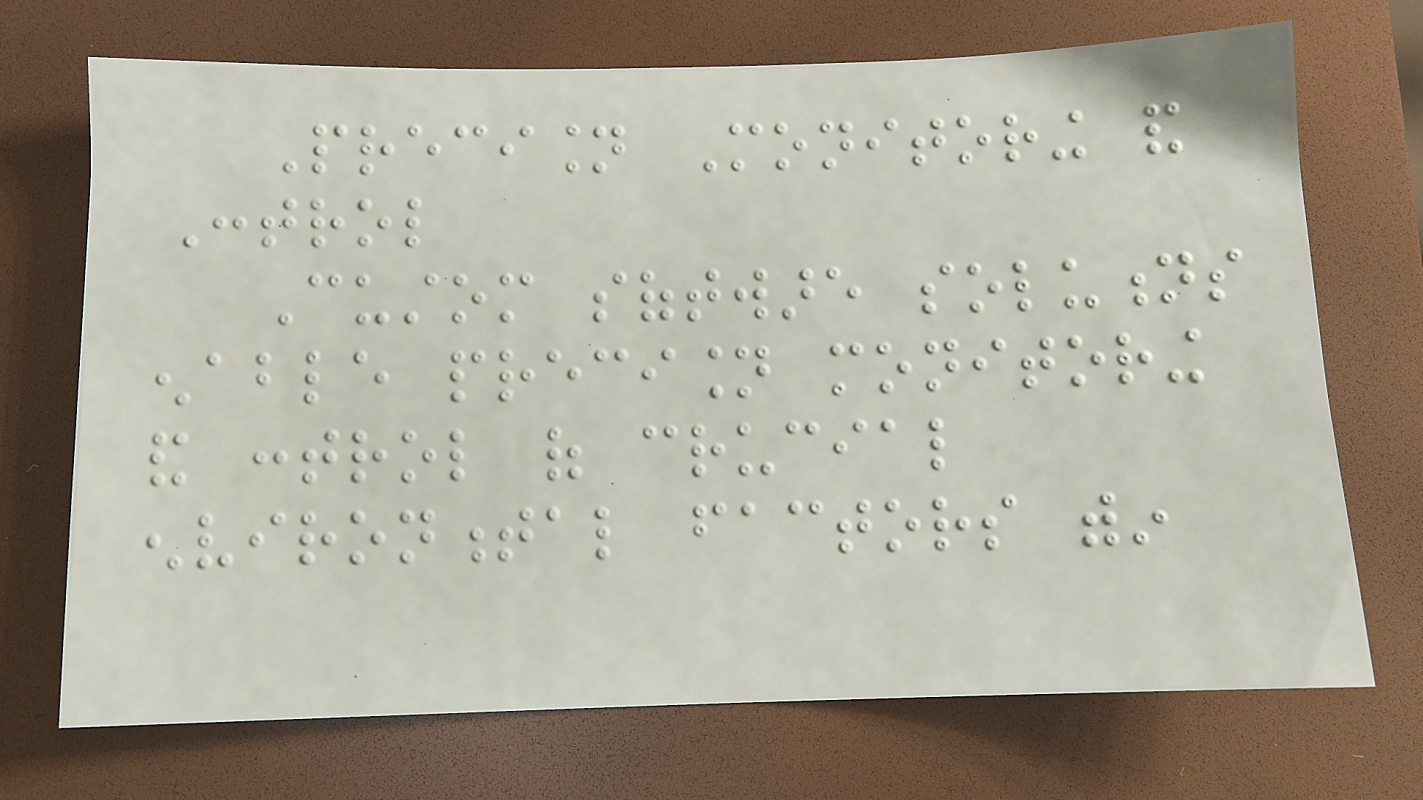Precision Monitoring and
Control
Custom software solutions
enable precision monitoring
and control of crucial
environmental factors within
